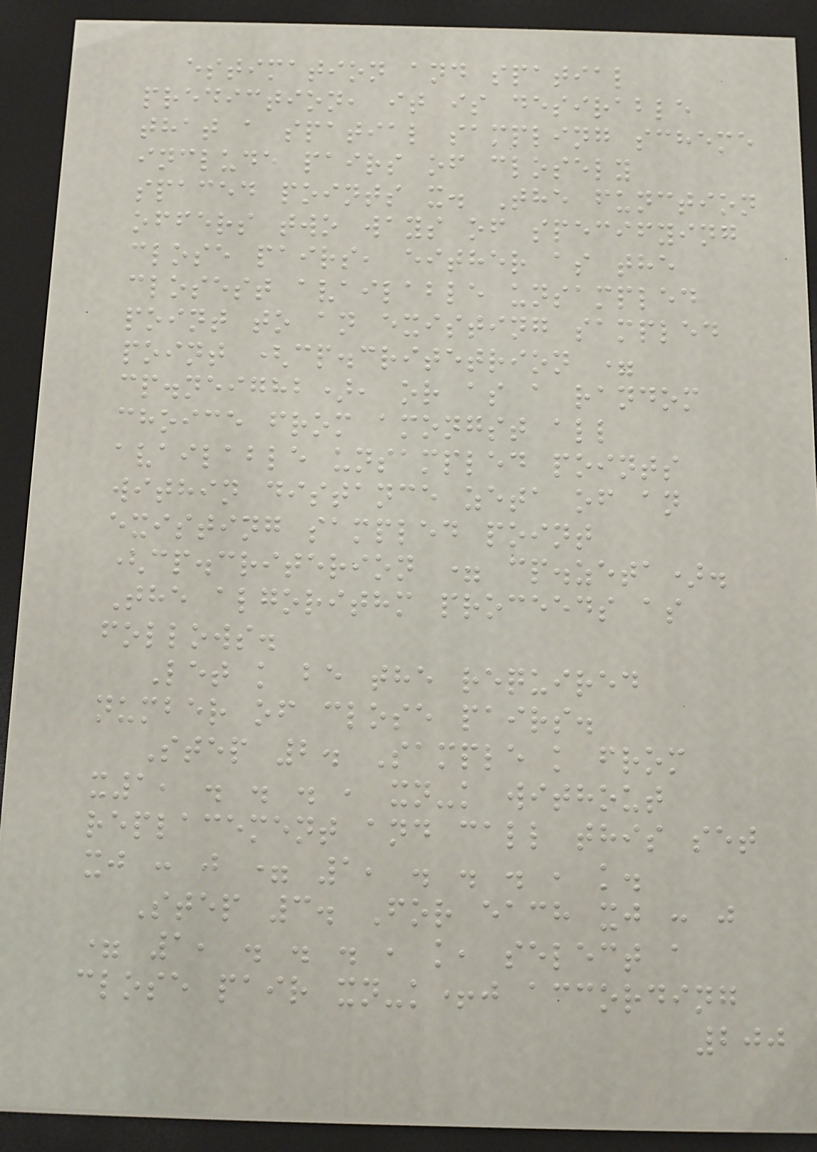estimation and spatial
prediction, it is desirable
that a spatial sampling scheme
include pairs of closely
spaced points x. The function
offers two ways of specifying
close pairs, either as the
closest available unsampled
point to an existing sampled
point (cp.critetrion =
cp.neighb), or as a random
choice from amongst all
available unsampled points
within distance zeta of an
existing sampled point
(cp.criterion = cp.zeta).
The algorithm proceeds as
follows.
Let k be the required
number of close pairs.
Step 2. Sample k from
x1, . . . , xn-k without
replacement and call this set
xj : j = 1, . . . , k.
Step 3. For each xj : j
= 1, . . . , k, select a
close pair xn-k+j according
200
